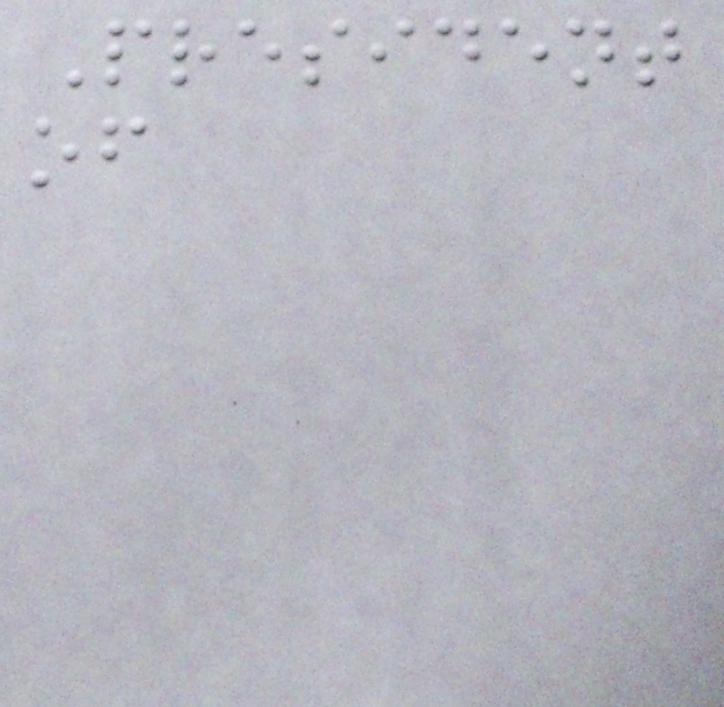President
of
